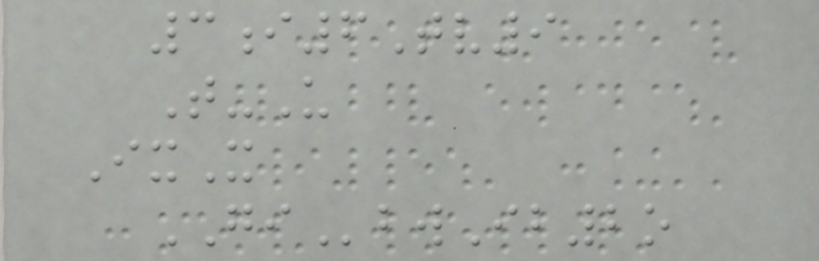3i6Tv9
T-U
IxX
GIbwIb2o
